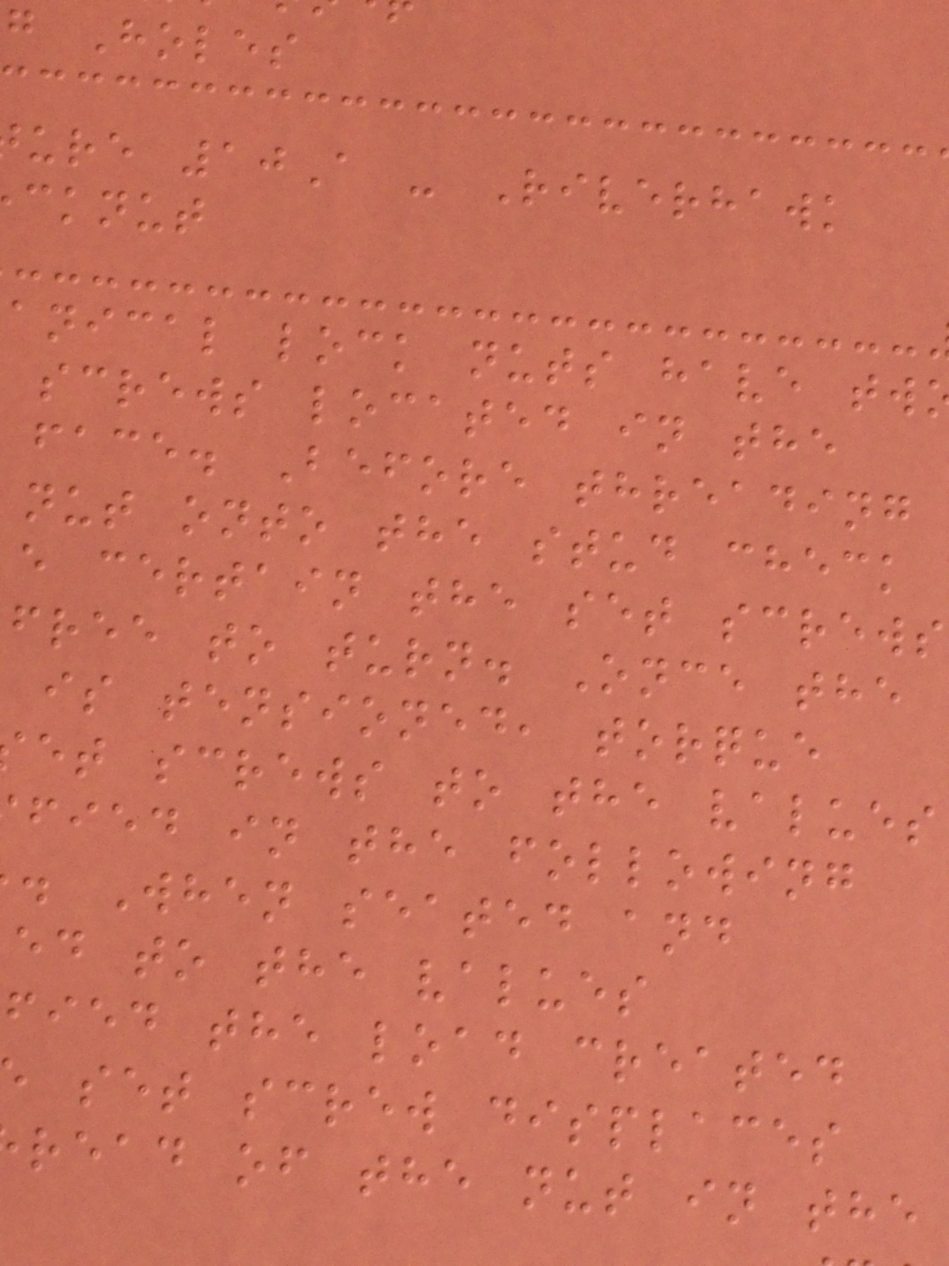g Holes
ure 10A - Riverhawk
cknut
anical lock nuts have tw
screws located in the
face. Before threading
nut onto the stud check
e certain the set screws
free to turn. Once the
is tensioned, torque
et screws to the values
fied in the following
. When seated and
ed to the values
fied the load created
set screw displaces
read of the nut in the
